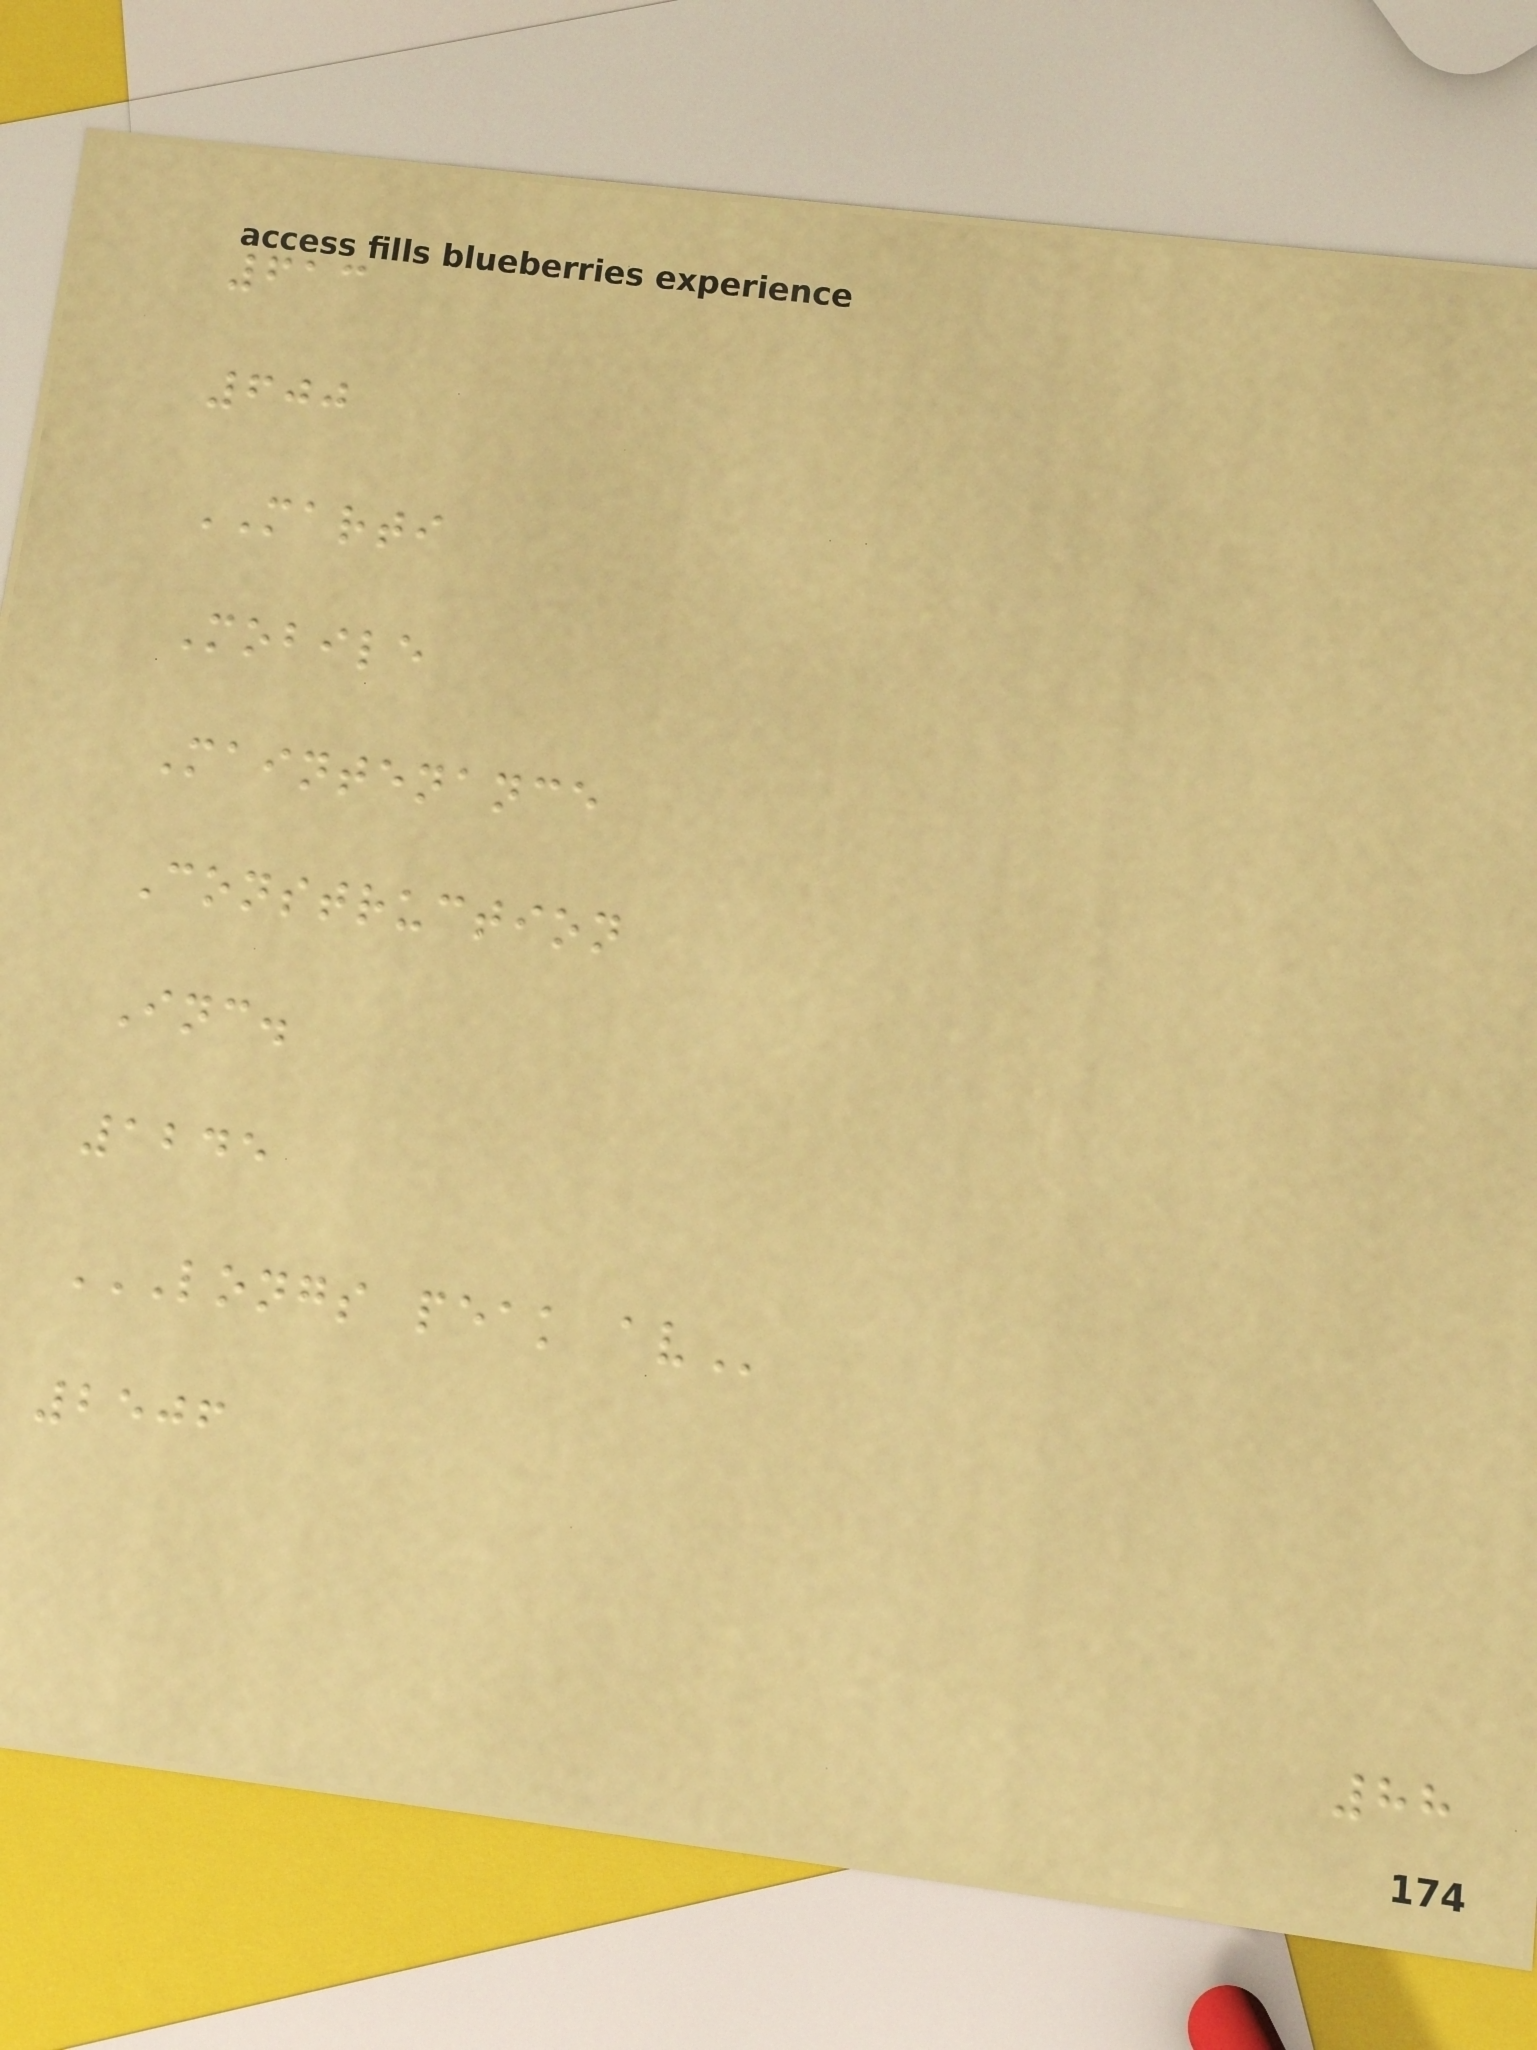613
600
MARTI
Mobile
Maintenance
Construction
Inc.
1245
LONGS PEAK AV
2506
88
